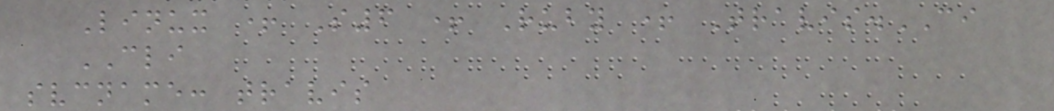Linux + S6 + Ruby + Travis.CI
CLI
svcname: travis
